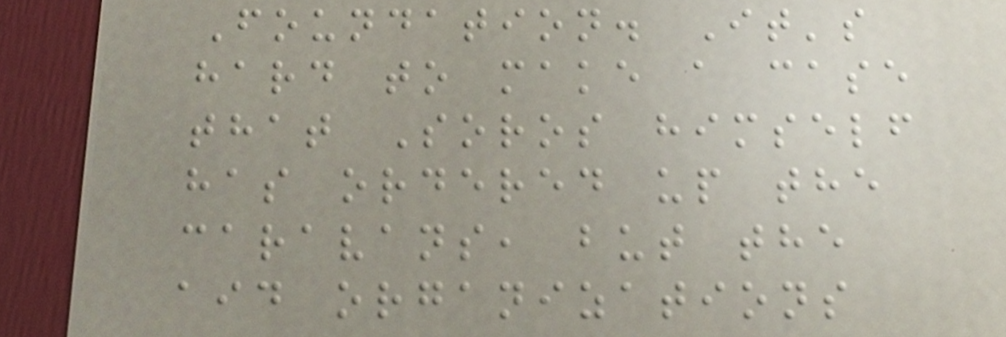Foundation. It's
hard to make a case
that Soros himself
has ordered up the
caravans, but the
aid organizations
